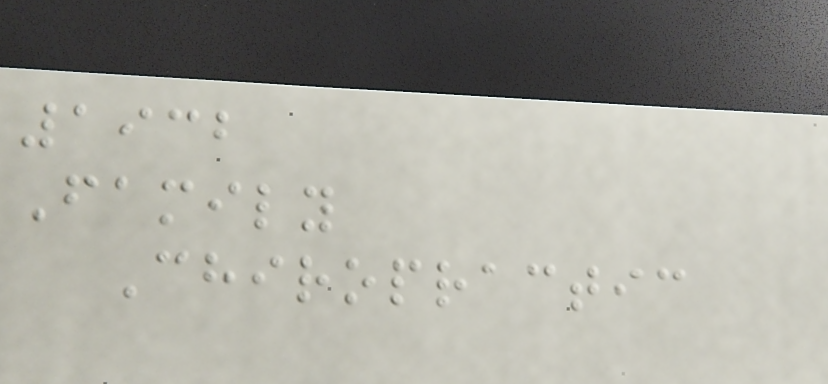1932
Family
Chiropractic
